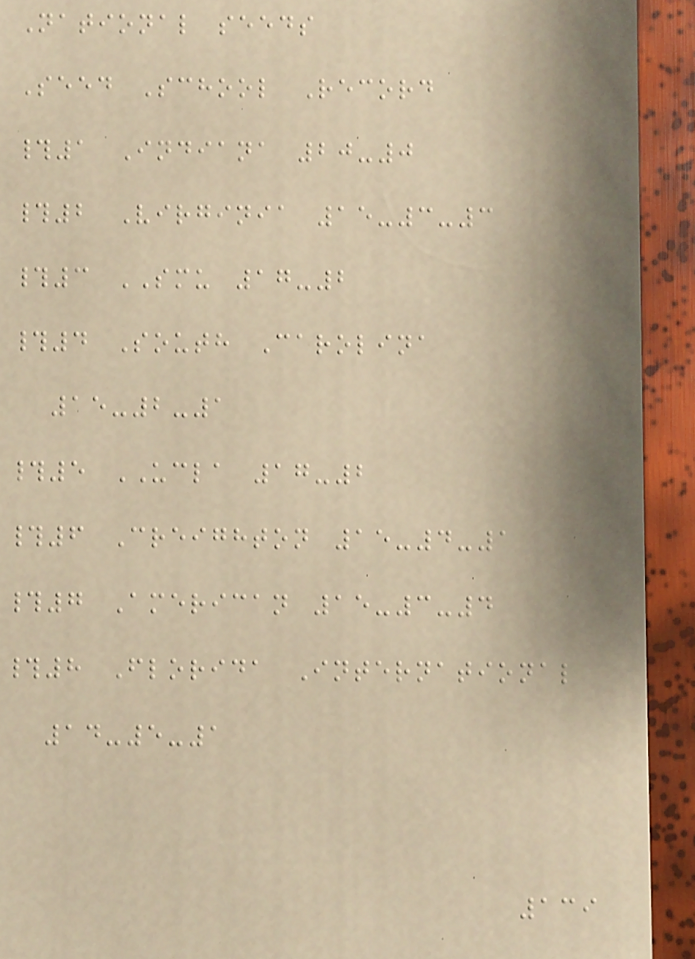National seeds
Seed School Record
#1 Indiana 20-0
#2 Virginia 15-3-3
#3 SMU 17-2
#4 South Carolina
15-2-1
#5 UCLA 17-2
#6 Creighton 15-4-1
#7 American 15-3-4
#8 Florida International
14-5-1
139
